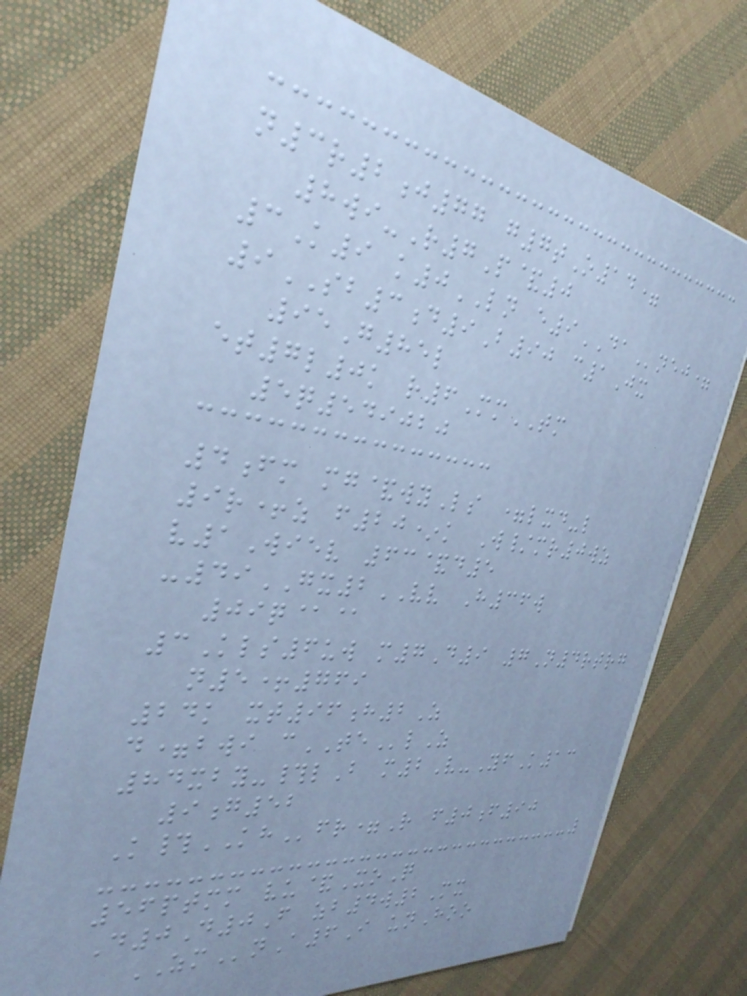n3r2j77 g7tO14=
8wi-R7P&0
3K9 k0LN e9DAnej=
9SB3d9B90 c1Jx
95G85l
et7l0k r6MmTM
5q549020
4fm mg&wyLs =lxd-l
9r+z f20*k W/mr0wz
v1Wiev 63&d5
-49GX2VV H36w
09q@@
3Kls6uw m7D9 7N4rtrg
n5+769
24k xt96h2Z
d=bwi cTElZ
84xby-#lB m2V-YfK13
9g52
K#KHfr=R f0f90
56ptmm vu&XoQ
D0D0F zb4w2Mx
ZMnA6I unHoo
